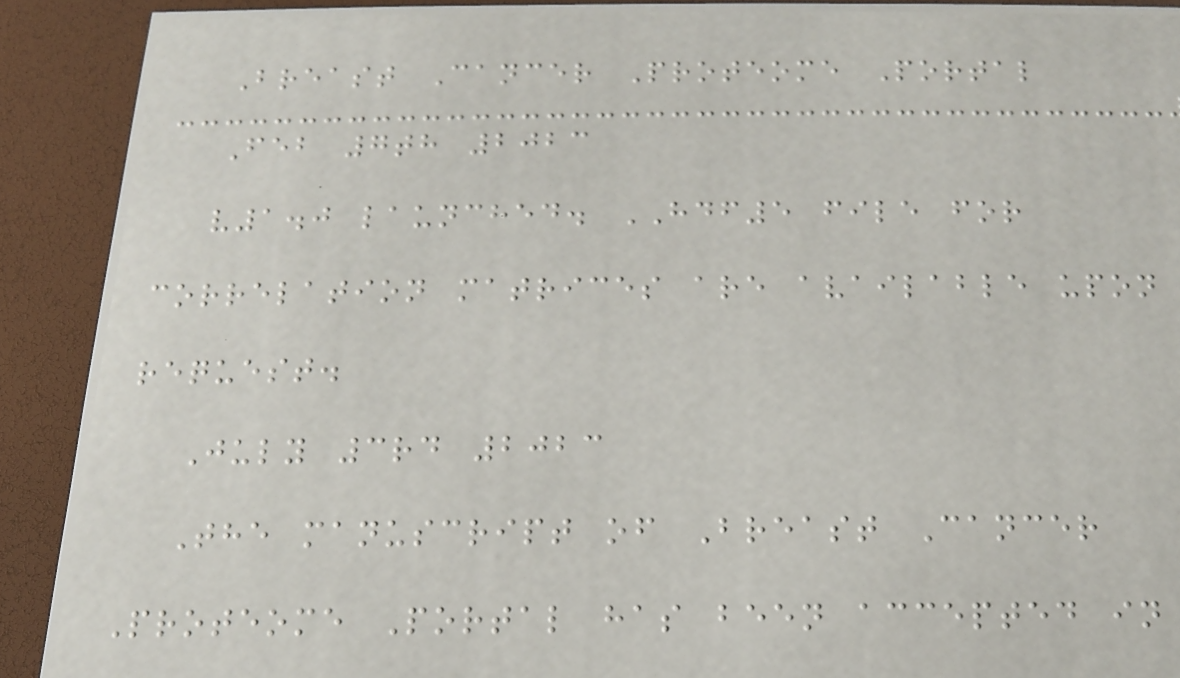Breast Cancer Proteome Portal
Feb 7th 2023
v1.0 launched. HDF5 file for
correlation matrices are available upon
request.
July 3rd 2023
The manuscript of Breast Cancer
Proteome Portal has been accepted in
